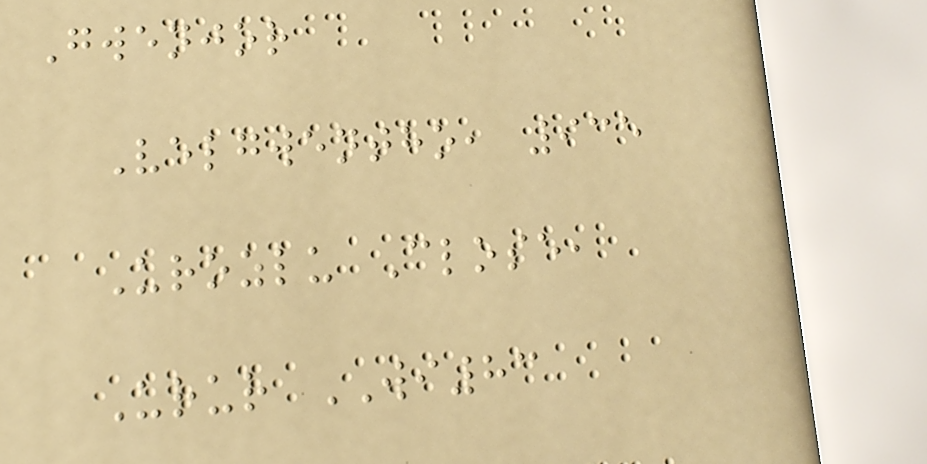Gwenjor
Velgwentho, 935
Urozlu Close,
Urur WI83
